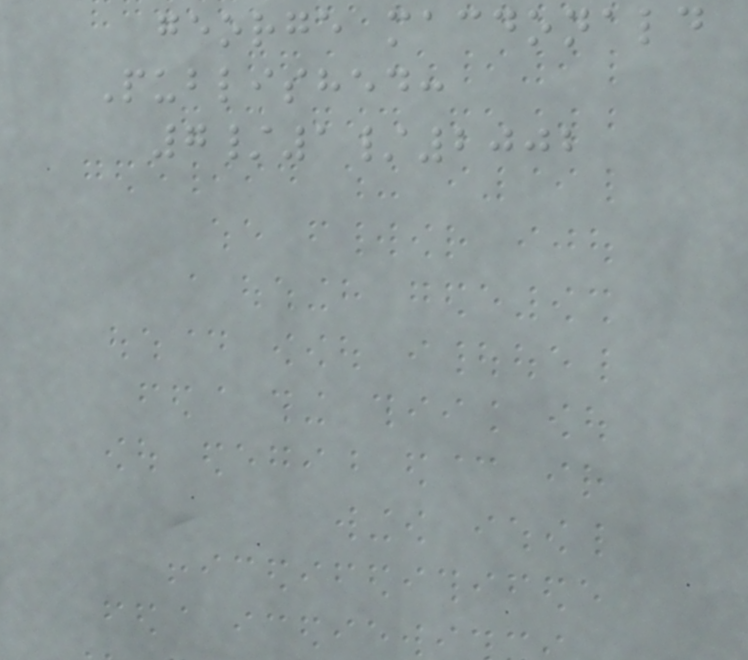george macdonald
Published:
7/1/2002
